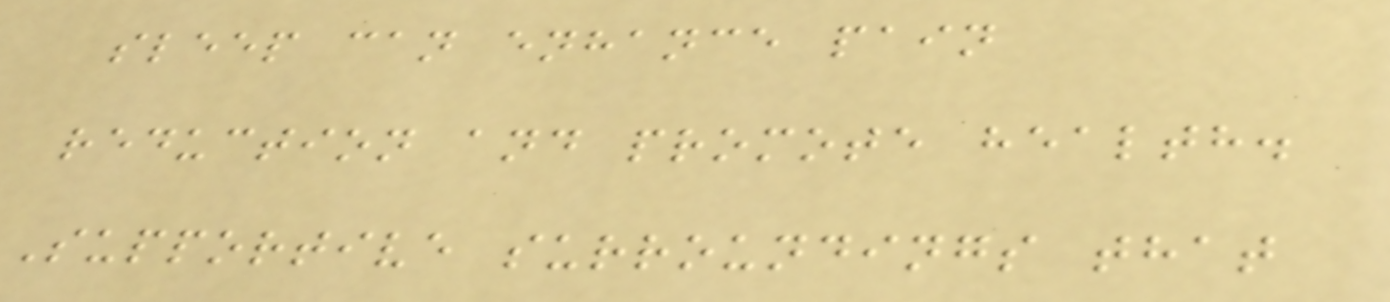sleep can enhance pain
reduction and promote health.
Supportive surroundings that
